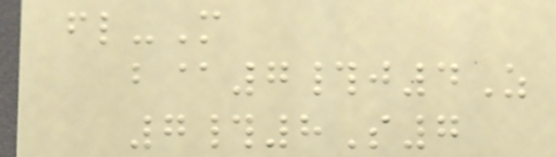fl-M
b@7#j4Z
7#8S7
